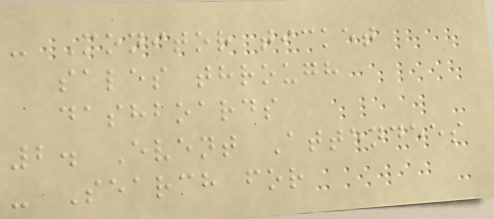- Monitor ticket
sales through
dashboards
2. Event Attendees
- Search for
